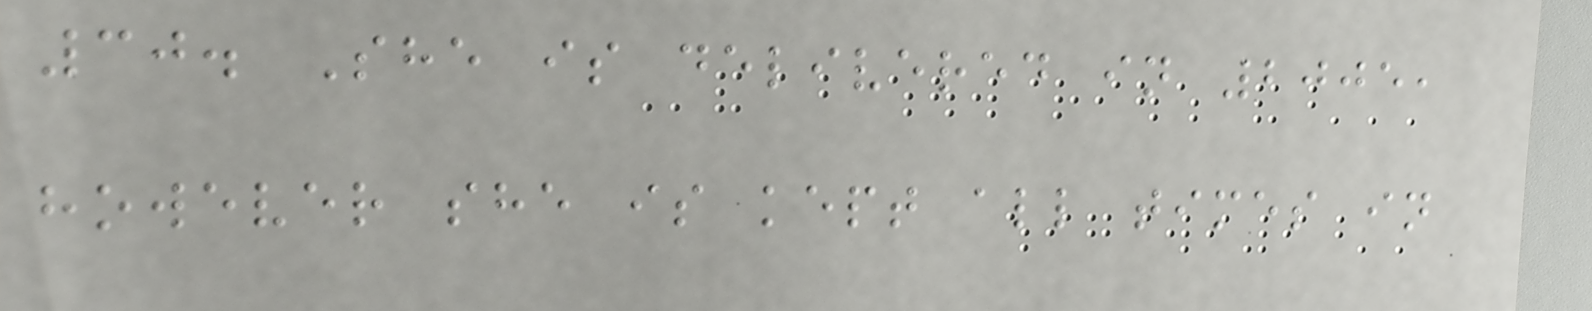30. She is delivered in 2005,
however she is kept all times in
